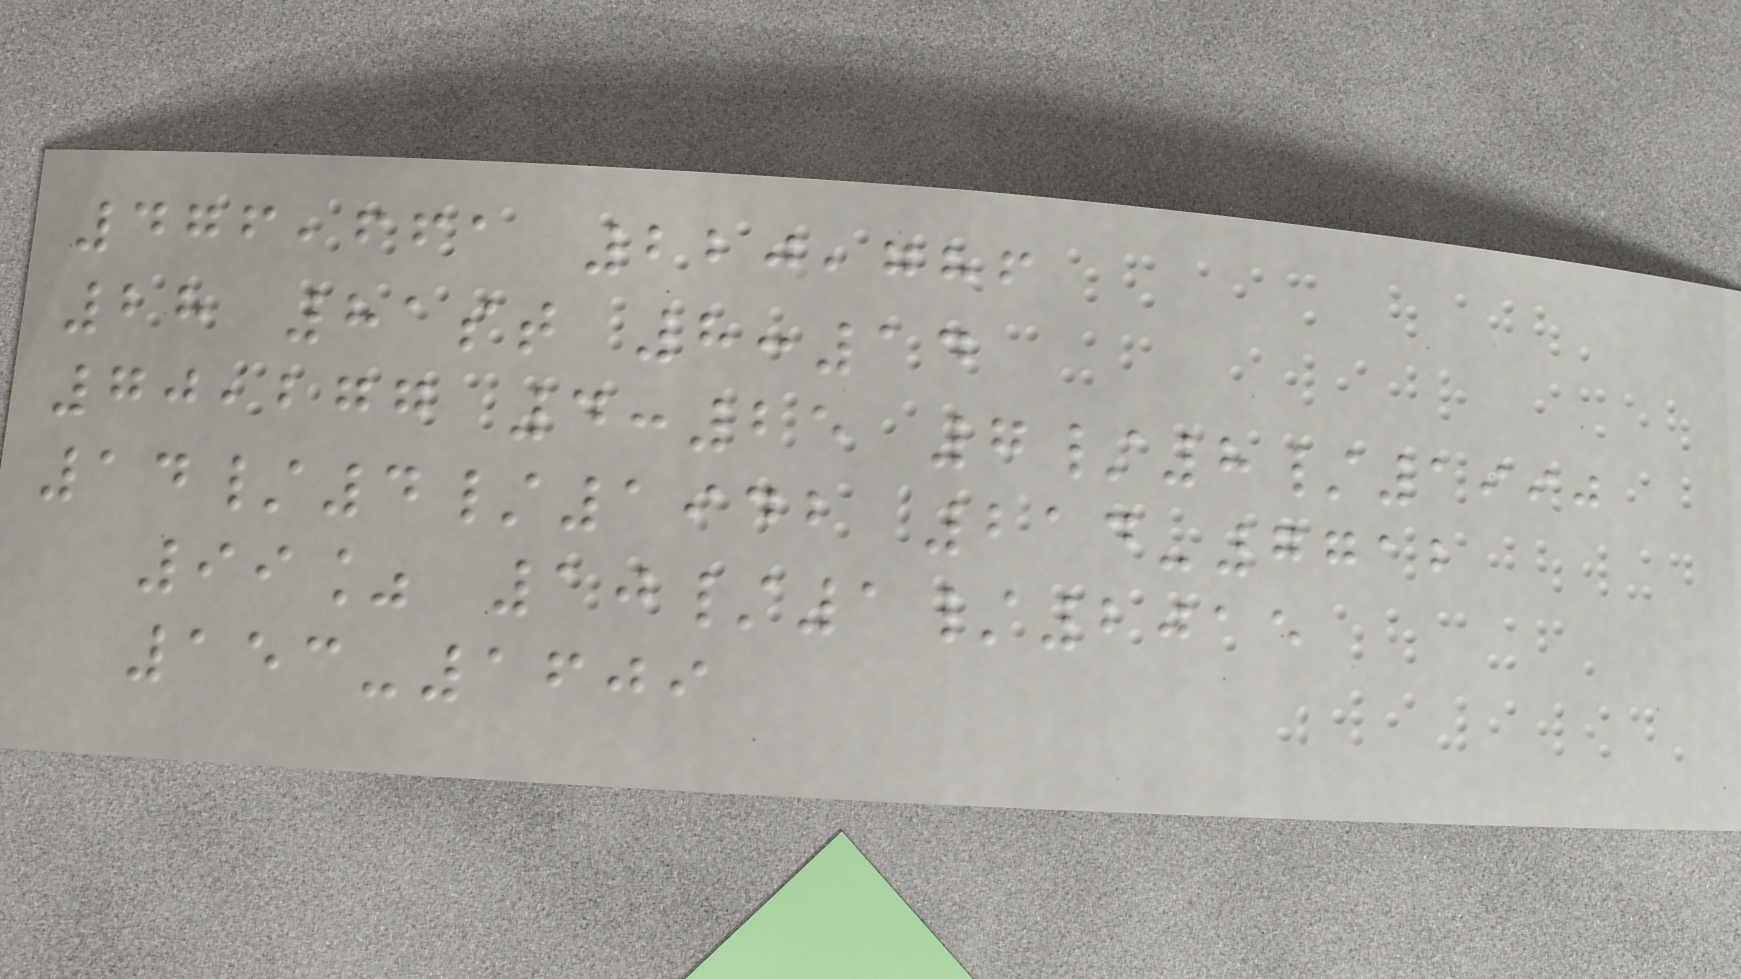476,661 220,786
28 81st 8:14
70,277 4:25 7/8/1990
14/4/1942 214-7712
99% 10/1/2015
153-1609
